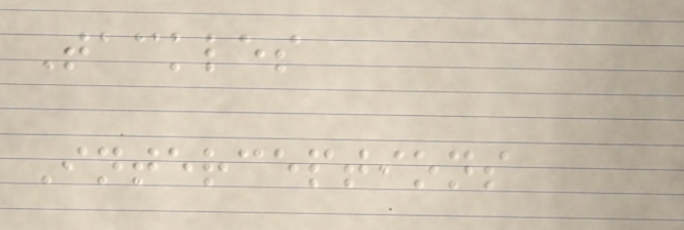Tackles
Interceptions
